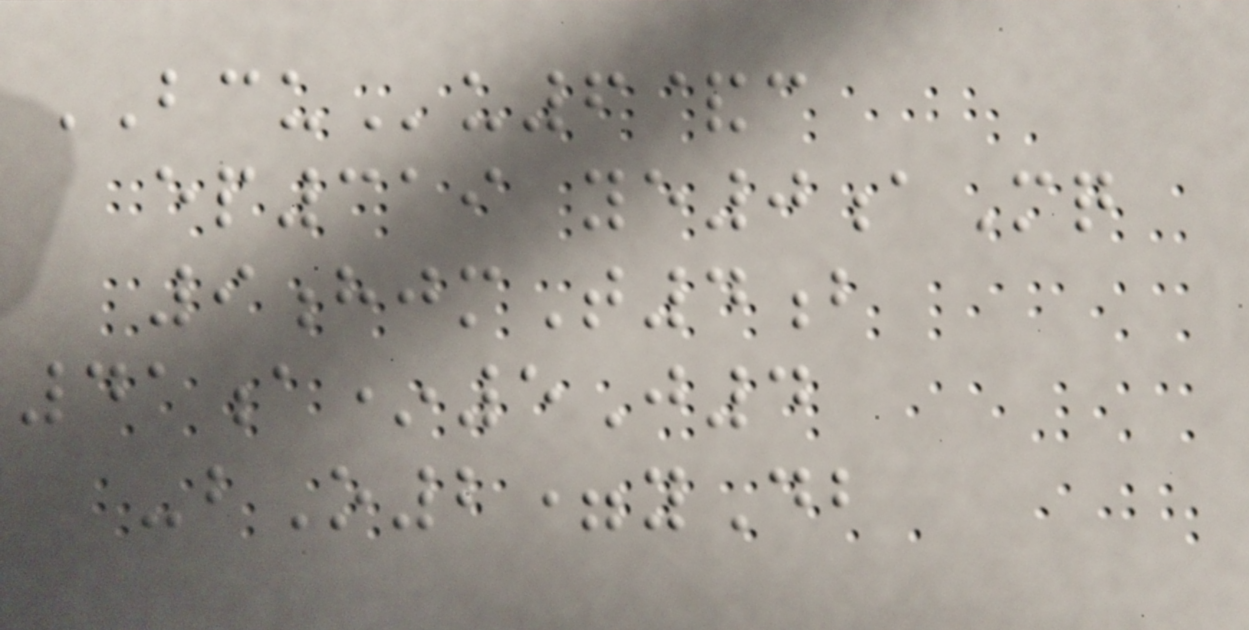BCUu6&c
ep319 ye0aMq
9hjmT4b
41a*5J4
-bO2=yDb
